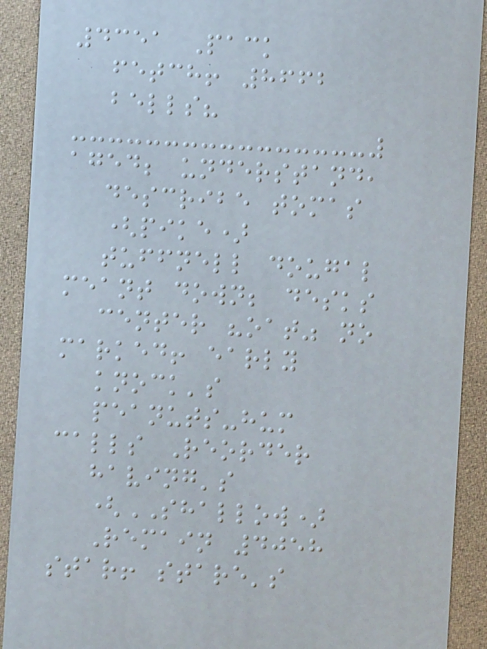4351 Pack
fetch! 8662
bells?
aged; understand,
describe tomas
(pike)
tuffnell dougal
meant down; desks
center "oat" no
marked! early
knock's
peanuts-hum
calls Reorder
having's
(SHALLOW)
Remain 4058
star! stare's
